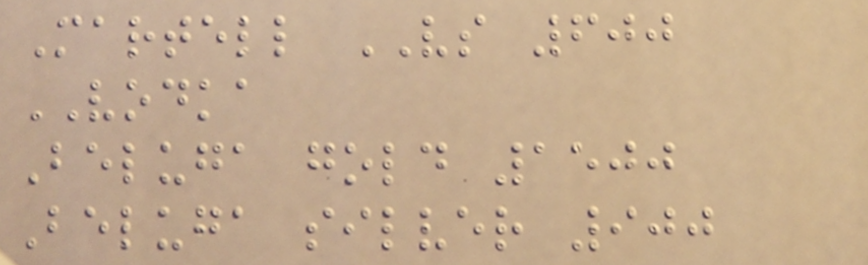Martell VS 600
VODKA
Beluga gold 1500
Beluga silver 900
